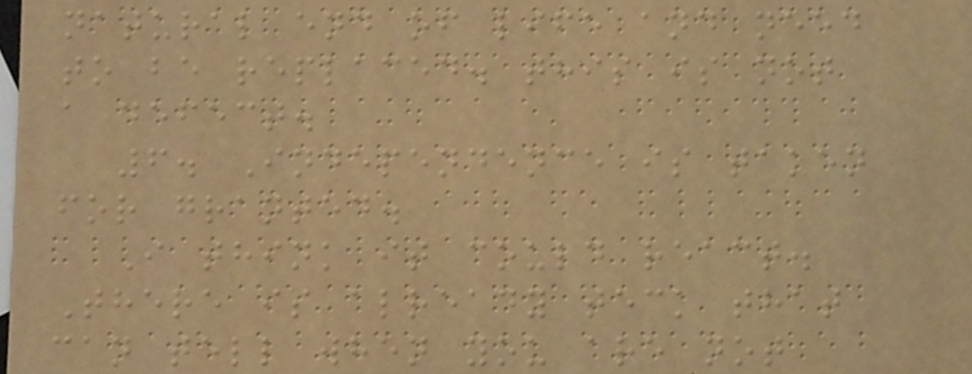natural end of life and need
to be replaced. this is not
a defect.
6. Independence is taken
for granted.
I think it could react.
There is already teck that
can tell when you are not
